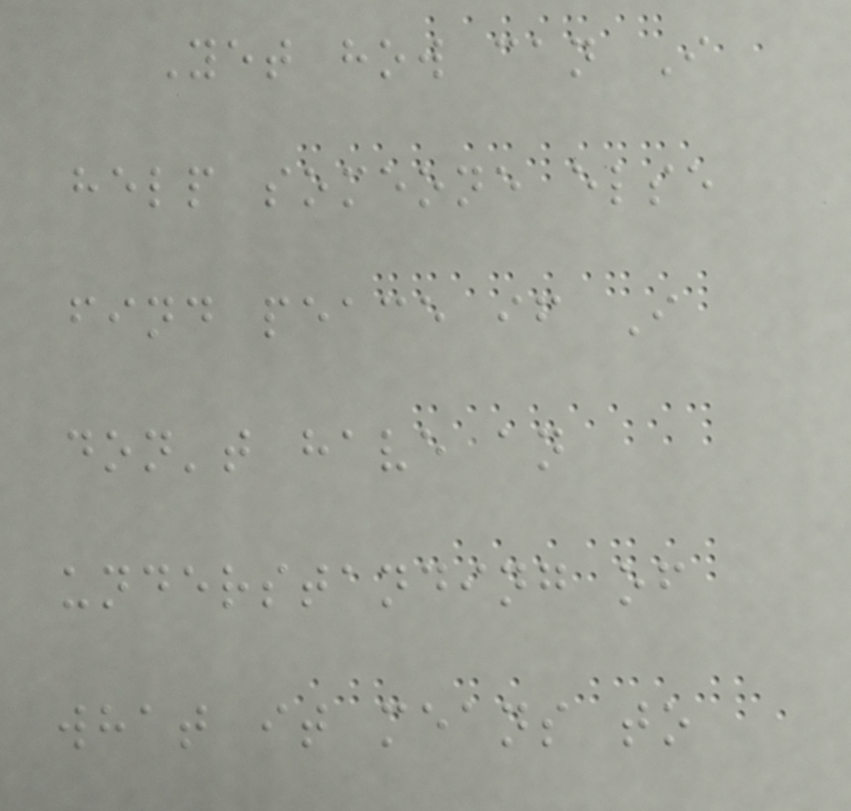Yet how can I
help someone else
find peace if I
don't have an
understanding of
what it means to
